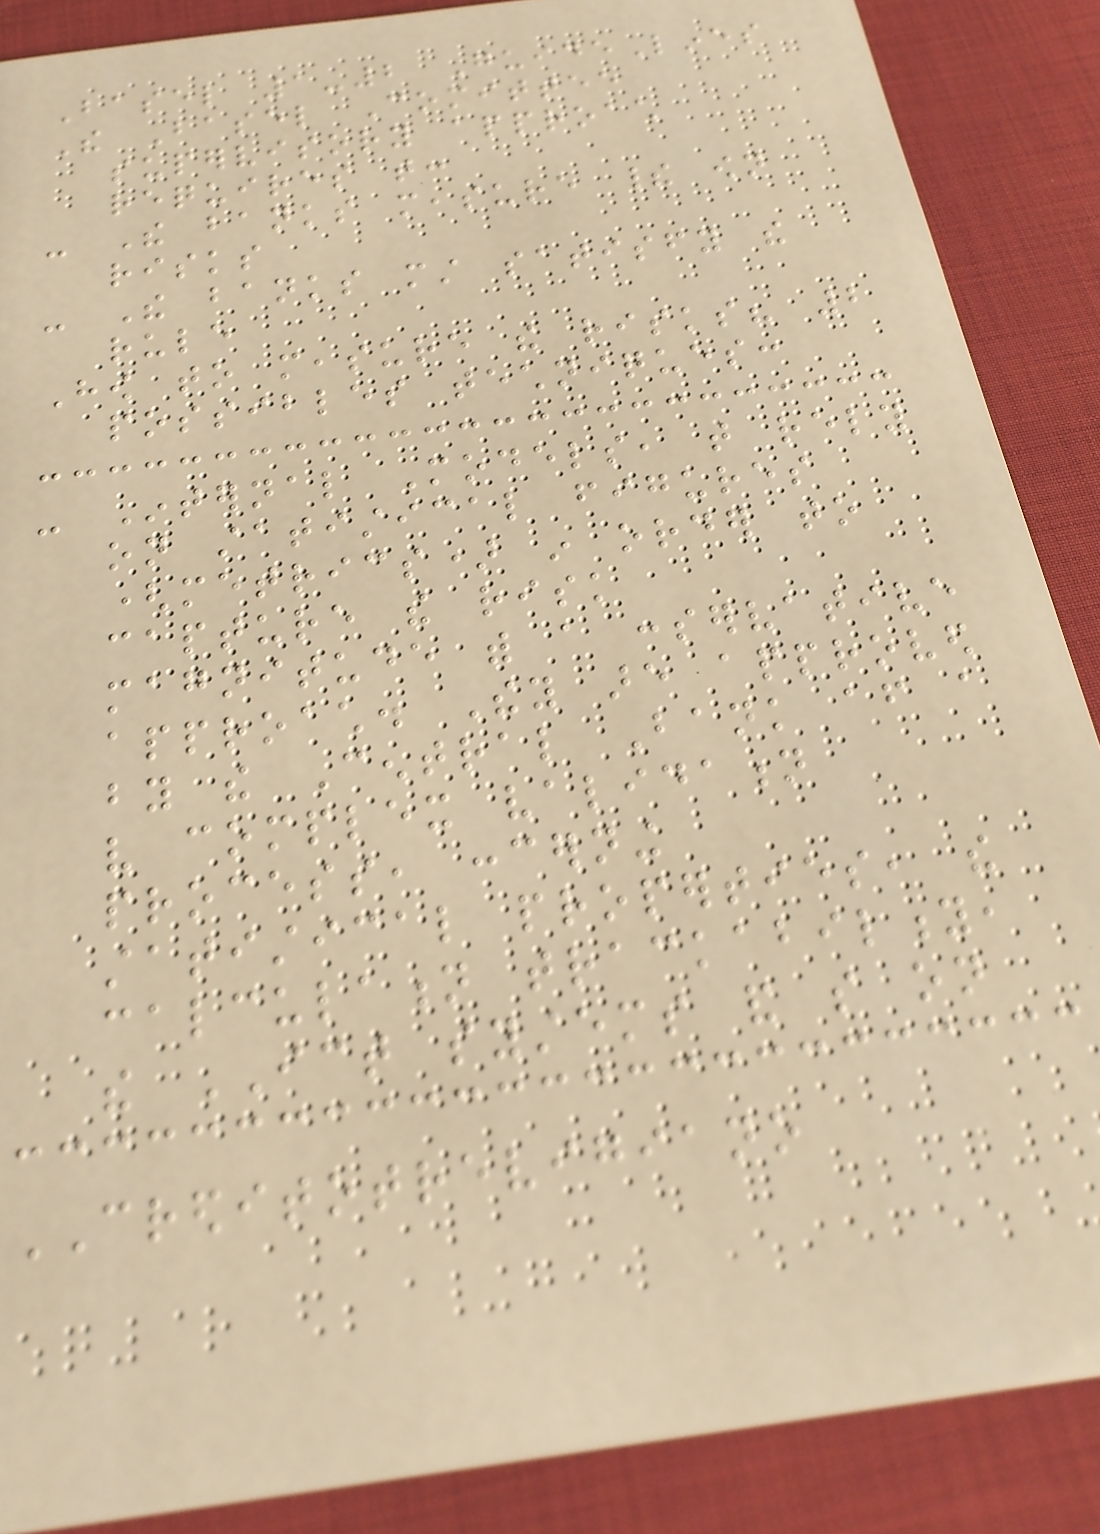Basel 1-2 GuideLines
The Basel Comittee
supervisory approach
requires that:
- The banks measure their own
risks
- The banks must satisfy the
rule
How to measure the risks? 2
possibles techniques:
- Internal Models, that rely
on statistical figures
(metrics) in order to
capture the risk
magnitude with a conservative
approach. They are approved
by the Central Bank after a
very complex validation
process, concerning
statistical properties, the
calculation trackability,
the ICT systems and so on
CREDITOTREVIGIANO
